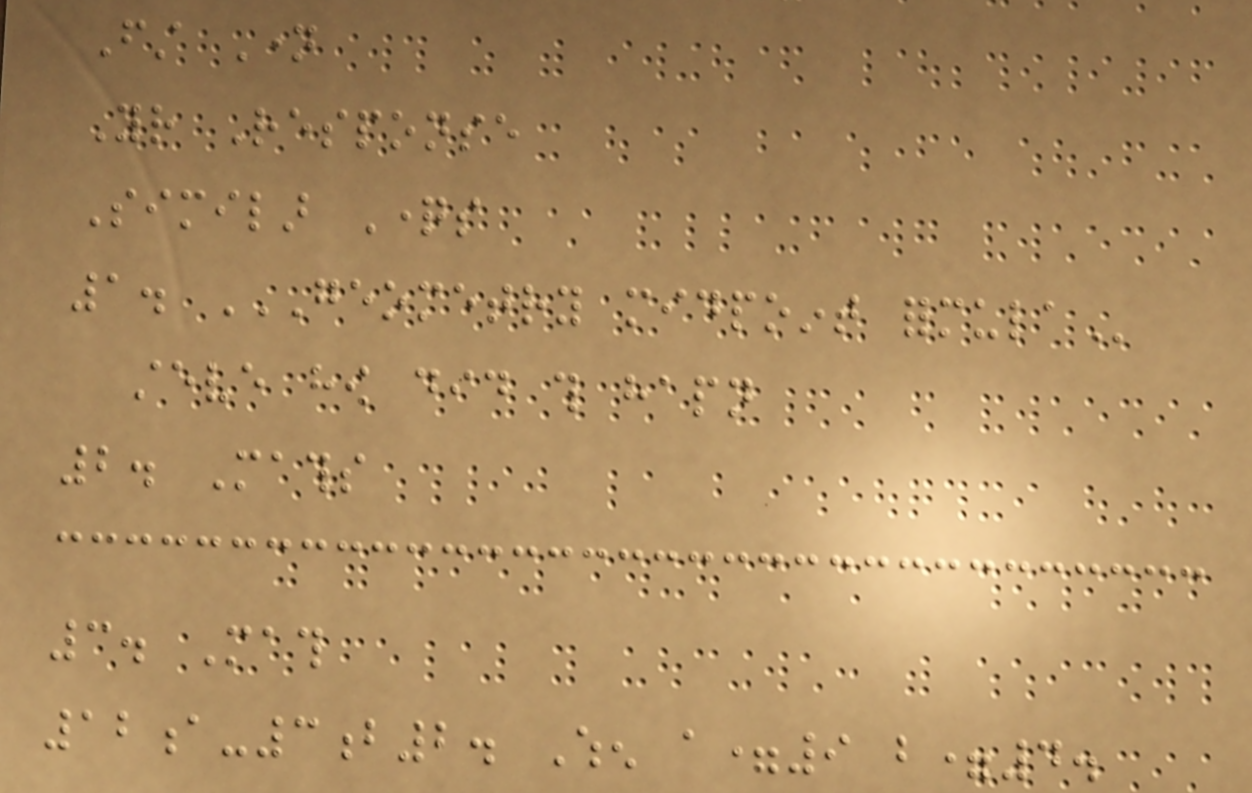First Name
Your Response
Similar Questions
1. GEOMETRY MIDPOINT FORMULA
steve how did this hapn
2. Maths
3. Math
12a-3b2. When a=9 b=4.
